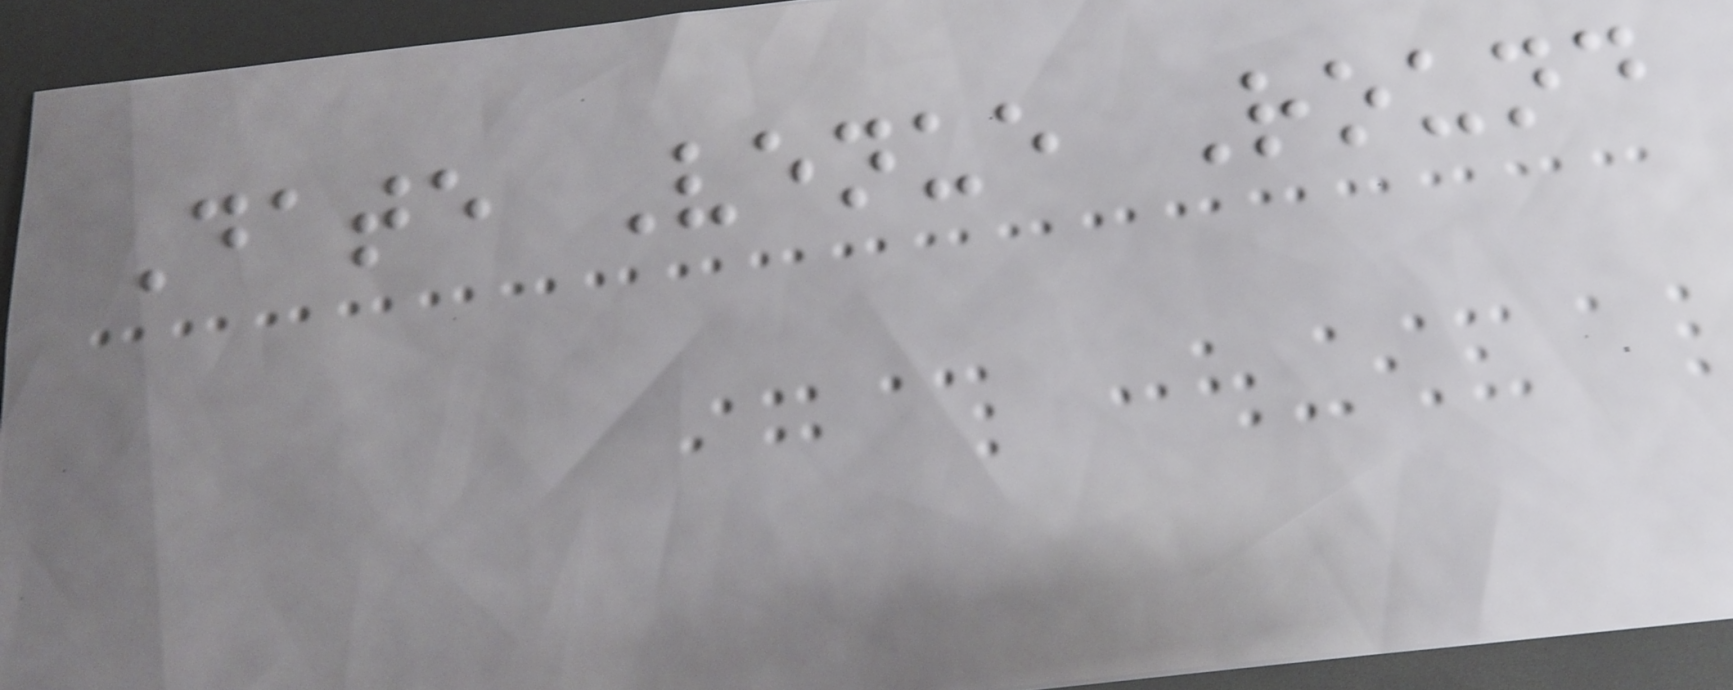Date Venue Round
